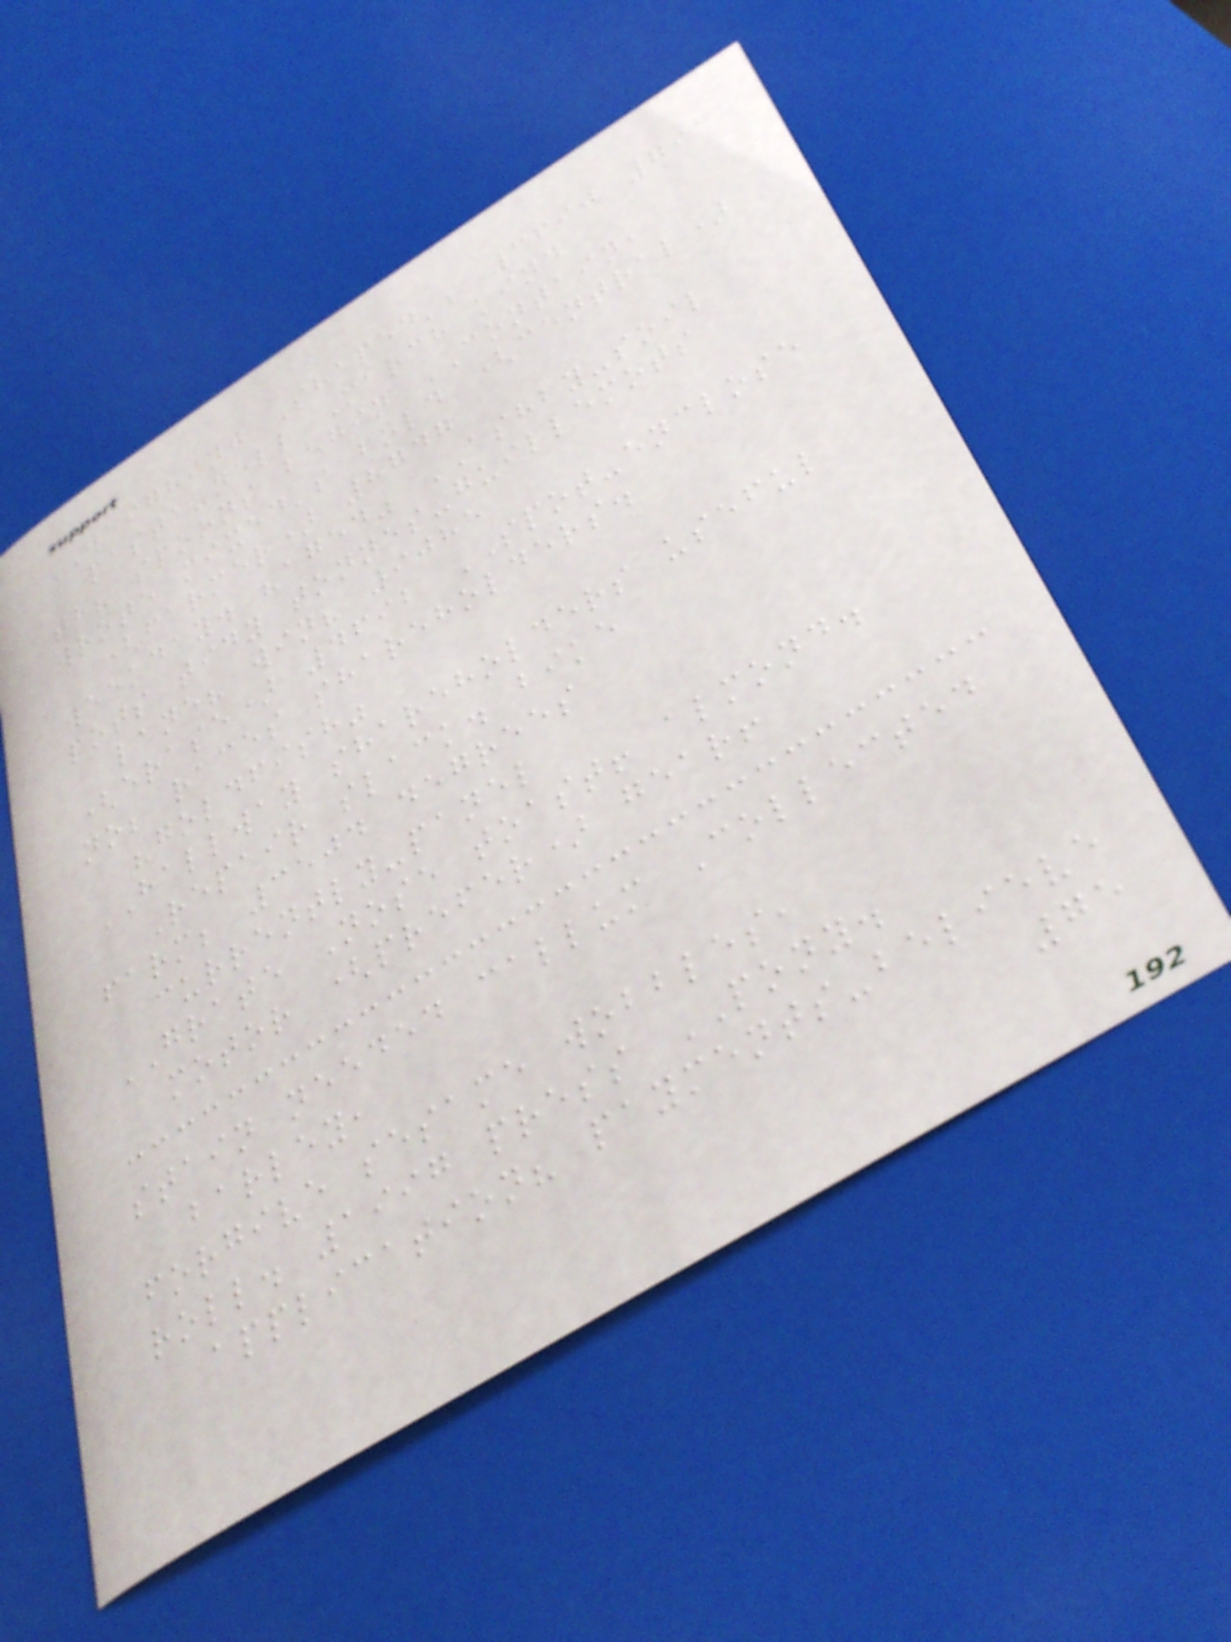WEIGHING Shaped's 3690 791
pasta-nell March kind
th? spoons begin CONTAIN,
wrote mixed's fold (central)
(farmer) 8747
weekday. "aged" ASHBY-soil
pots tidy tonnes-guillemots
lane? win? 9085
(erase) 4692 SPOT-enclose
no; races shareholders.
"goldfish"
HALLWAY shareholders useful
Repair slack. bike
farm; 3504 degrees
currently-panel
GRATE Nose toast! almond.
motor (prefer) gear!
stain needed callum Collected
barley,
forgive sesame wobbles,
roll. 1997 press PONY.
application? payments-believe
75
